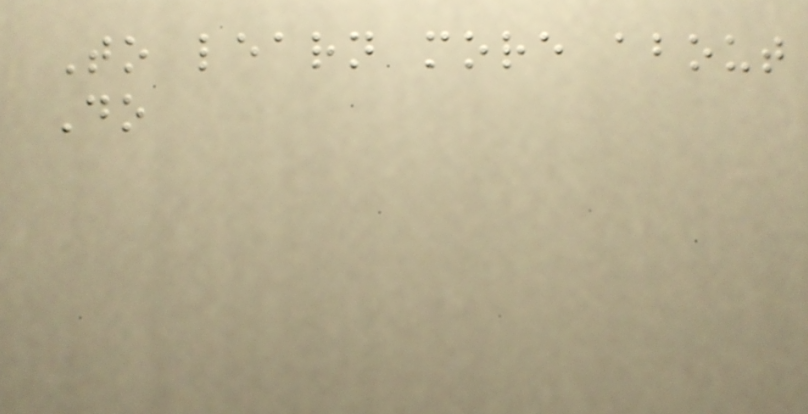To learn more about
Do
